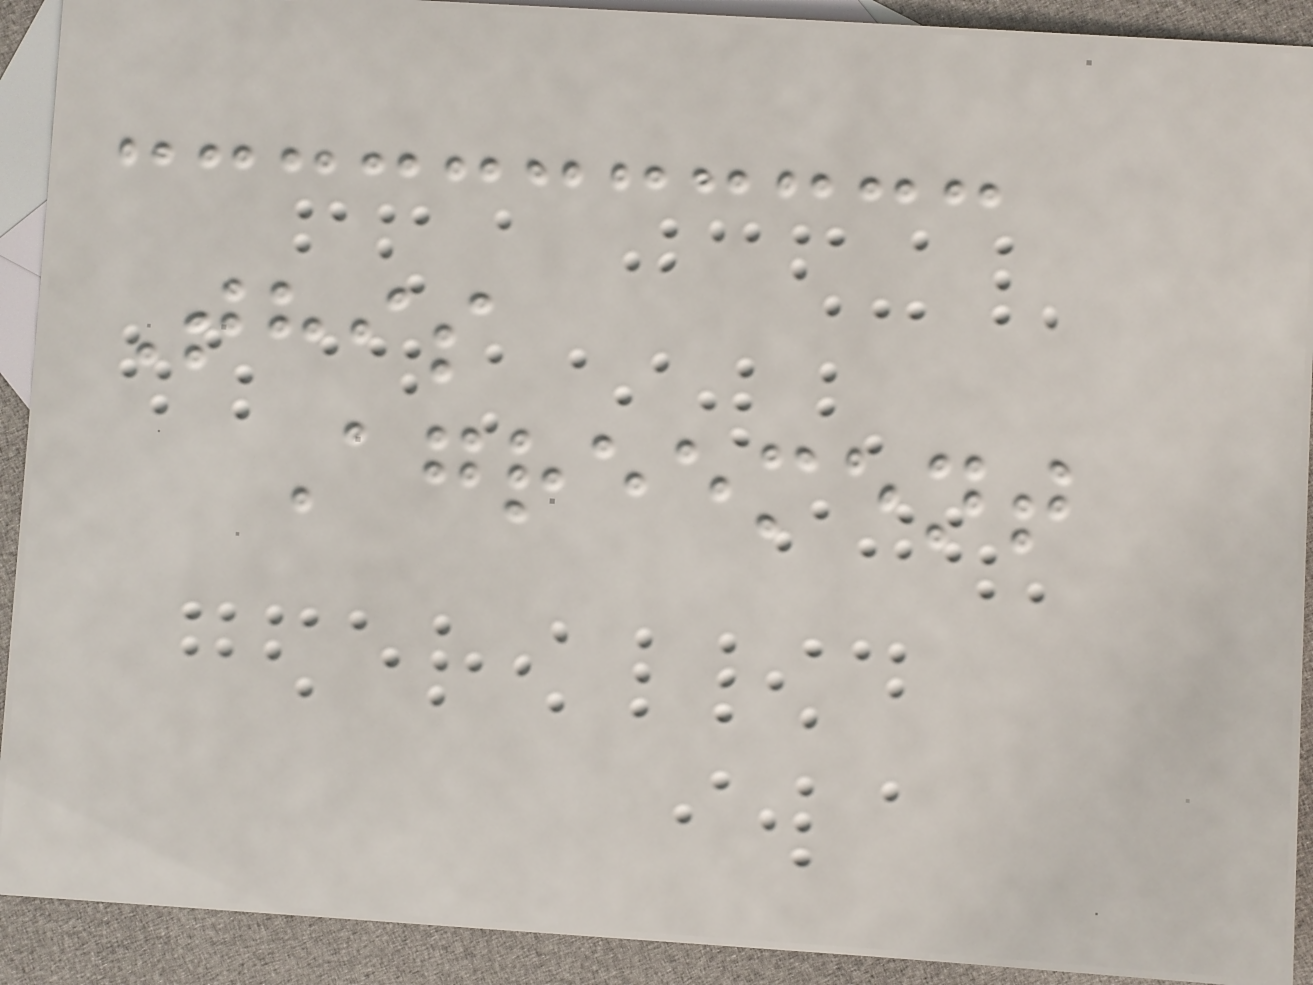This
Agreement
